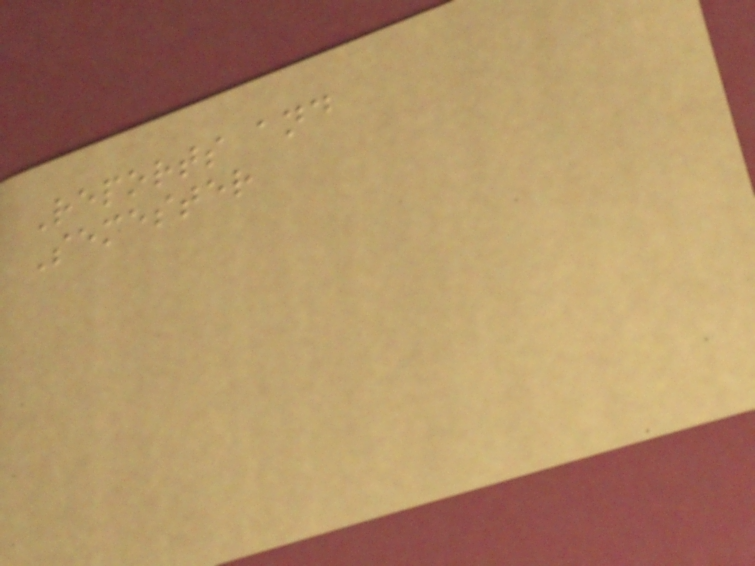Reports and
Semester
